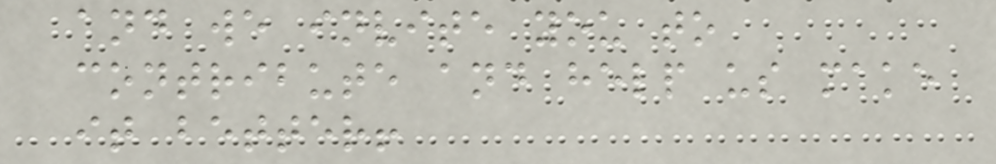and we invite you to
contribute and help us make
it better!
